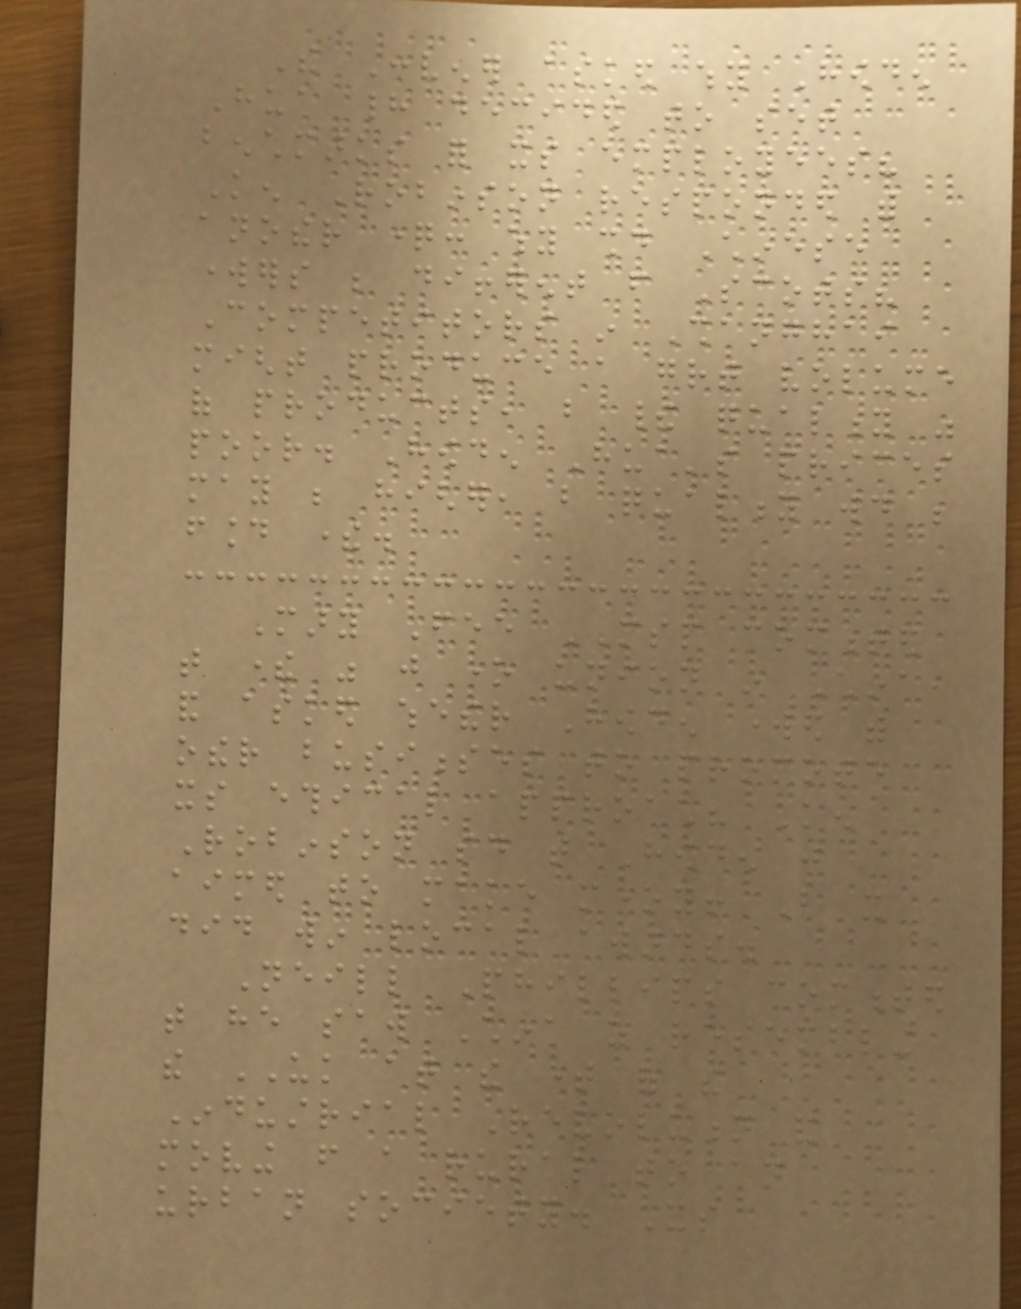The Convener asked why Howden
Hua had decided to set
benchmarks for its employees?
Ken Robinson responded with
another question: why should Chinese
workers be different from Scots?
Competitors in Shanghai
might produce a great volume
of products, but their quality was
poor. Howden Hua's prices
may be higher, but quality would be
found there.
Mary Fee MSP commented
that there was just one union in China,
and asked whether Howden worked with
other businesses to promote
its ethical approach? Ken
Robinson said that Howden just
aimed to make money! But it
did win local awards.
Neill Phillips commented
that he saw China as resembling
the UK at the time of the
Industrial Revolution and
moving from a rural to an
urban society. Its
